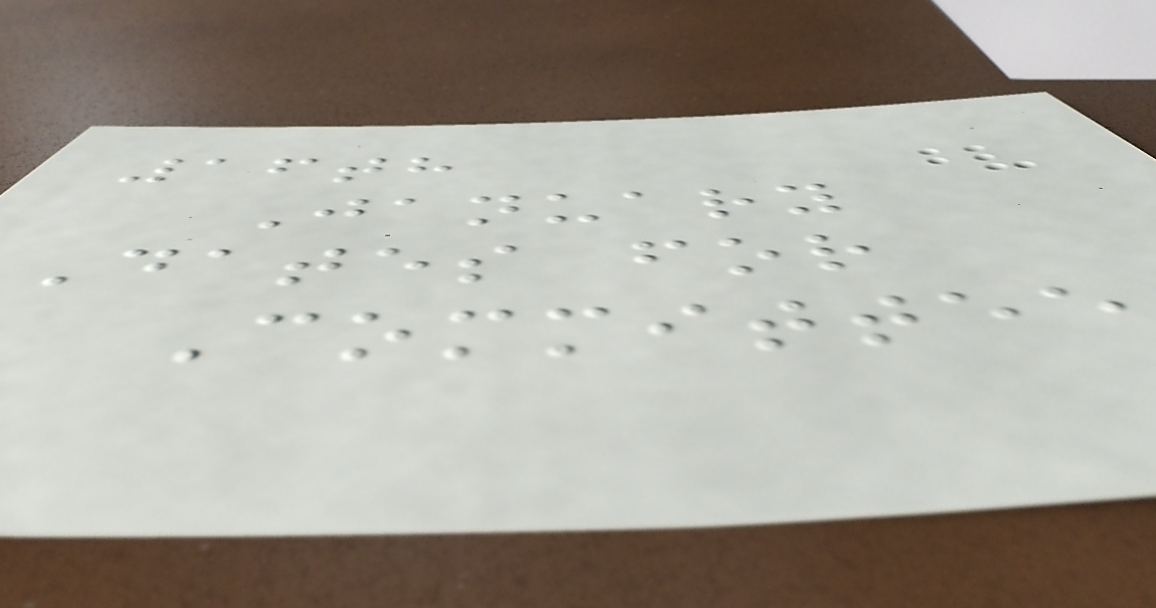16th
January
Dates for
Committee
